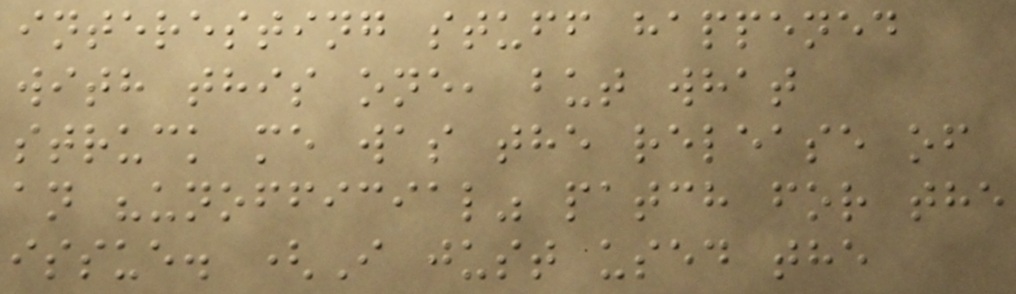interesting stuff happened
with this one, but what
struck me was the release of
an "unofficial" patch for the
issue. (I just used the
